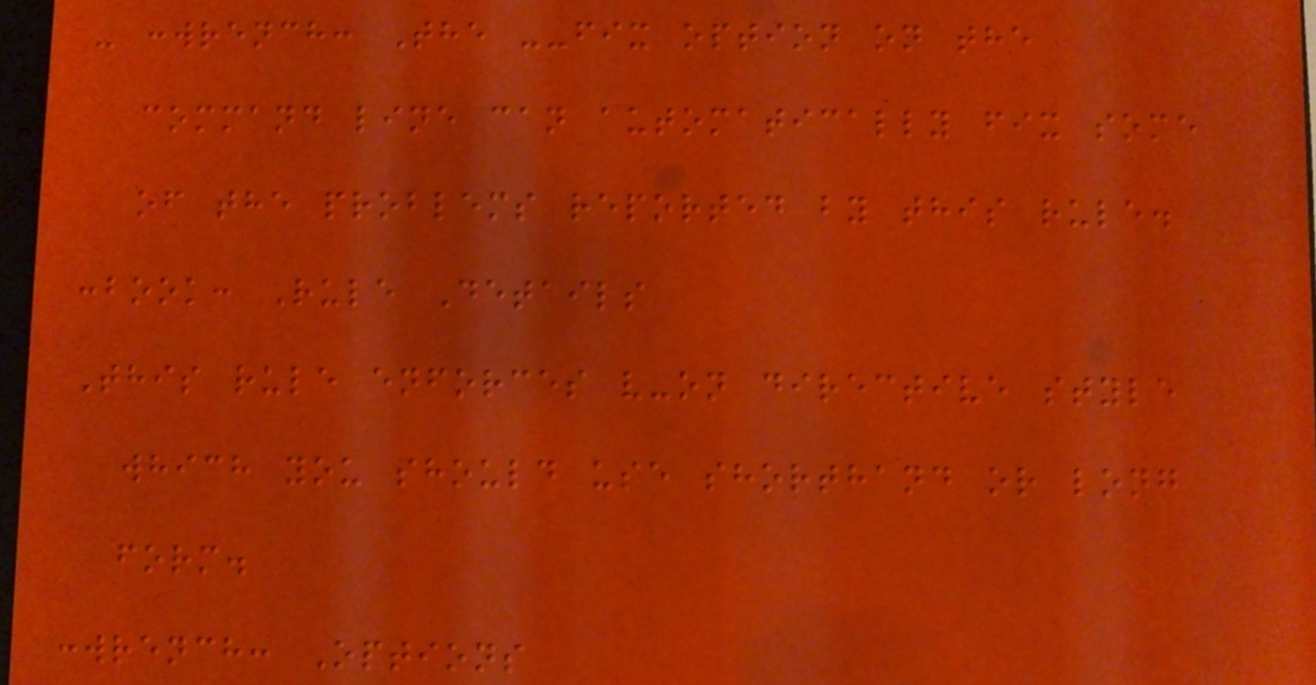- :wrench: The --fix option on the
command line can automatically fix some
of the problems reported by this rule.
:book: Rule Details
This rule enforces v-on directive style
which you should use shorthand or long
form.
:wrench: Options
